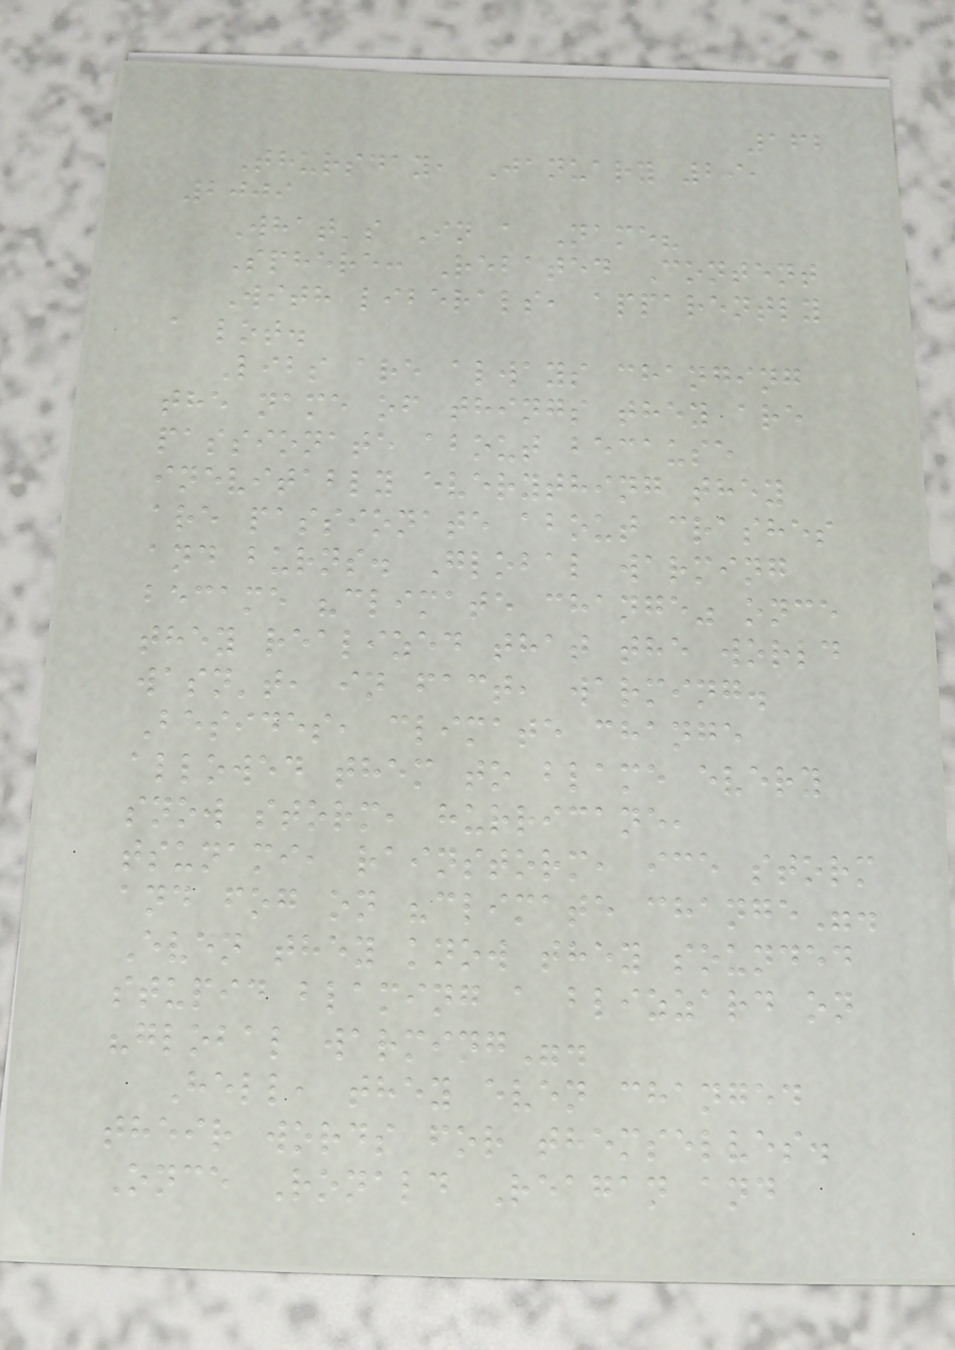162
Thursday, January 29,
2009
What's In a Name?
Sphere: Related Content
With liberals, apparently
a lot.
Libs are always changing
the name of things they are
passionate about because
inevitably everything they
are passionate about crashes
and burns. Global warming
became "climate change" once
they realized that the world
wasn't, in fact, warming.
Besides, climate change
allowed them to blame every
snow storm, hurricane,
tsunami, rainstorm, ice storm
and fog on "climate change".
Even they know they sounded
stupid blaming a blizzard on
"global warming".
Hell, they even changed
their words for themselves.
Once Ronald Reagan and
